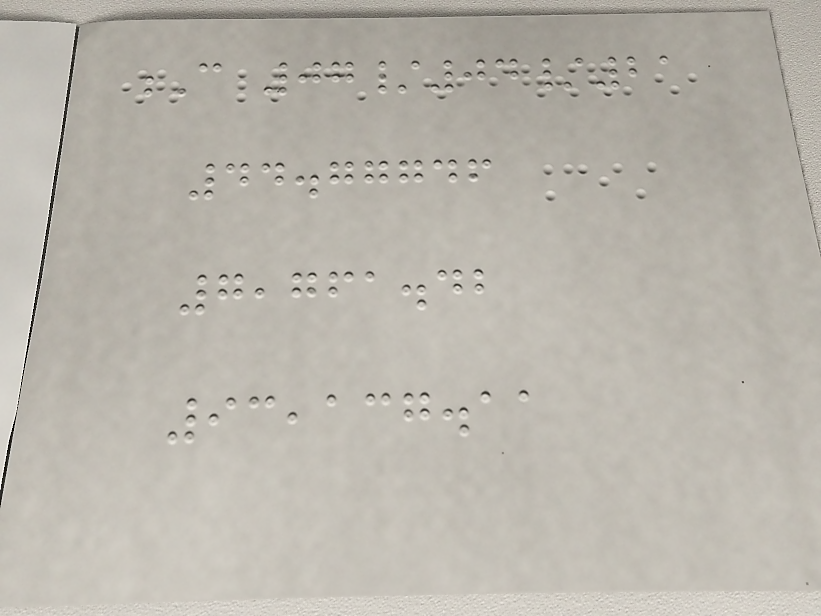C 07/04/21
44.77746
7,761.42
93,137.11
